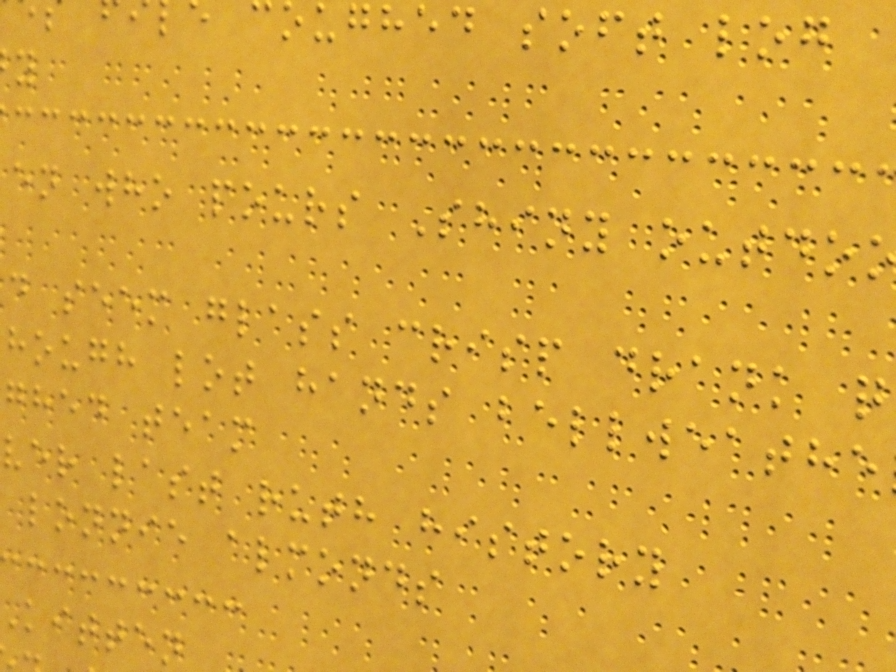coughed soft log
en who pours Shiny outdo
d seem glass crisp drank q
hough lot hands bellweathe
ghed team
ver last ruth history
lonnie almonds
kitten
